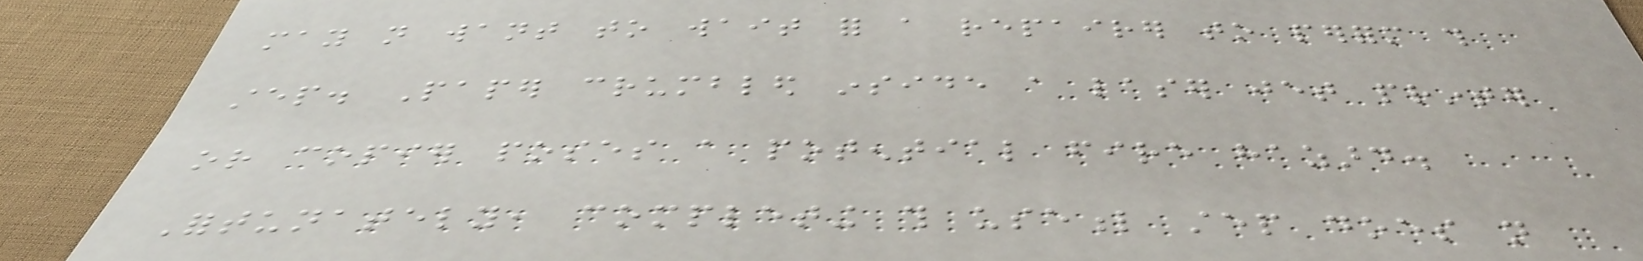may not want to wait for a repairer to perform this
step. Paper crumbled inside a laser jet printer
or copier poses a potential fire hazard.
Fortunately, completing this useful step does not
